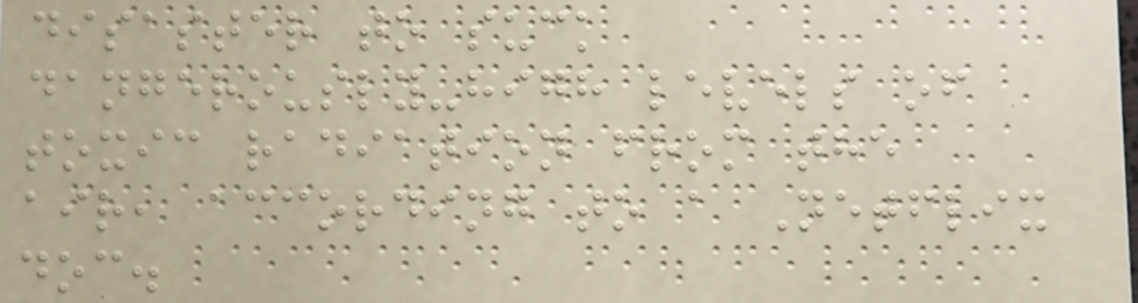disaster to suck
dangerously-high levels of
toxic radiation from the
air, according to a Netflix
doc.
